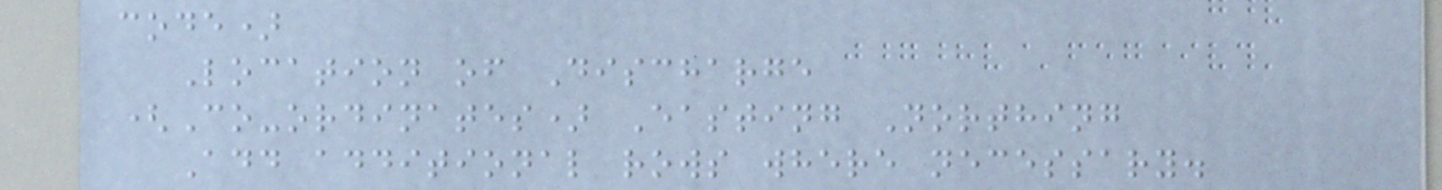code)
Location of Discharge
(Co-ordinates) Easting Northing
Add additional rows where necessary.
